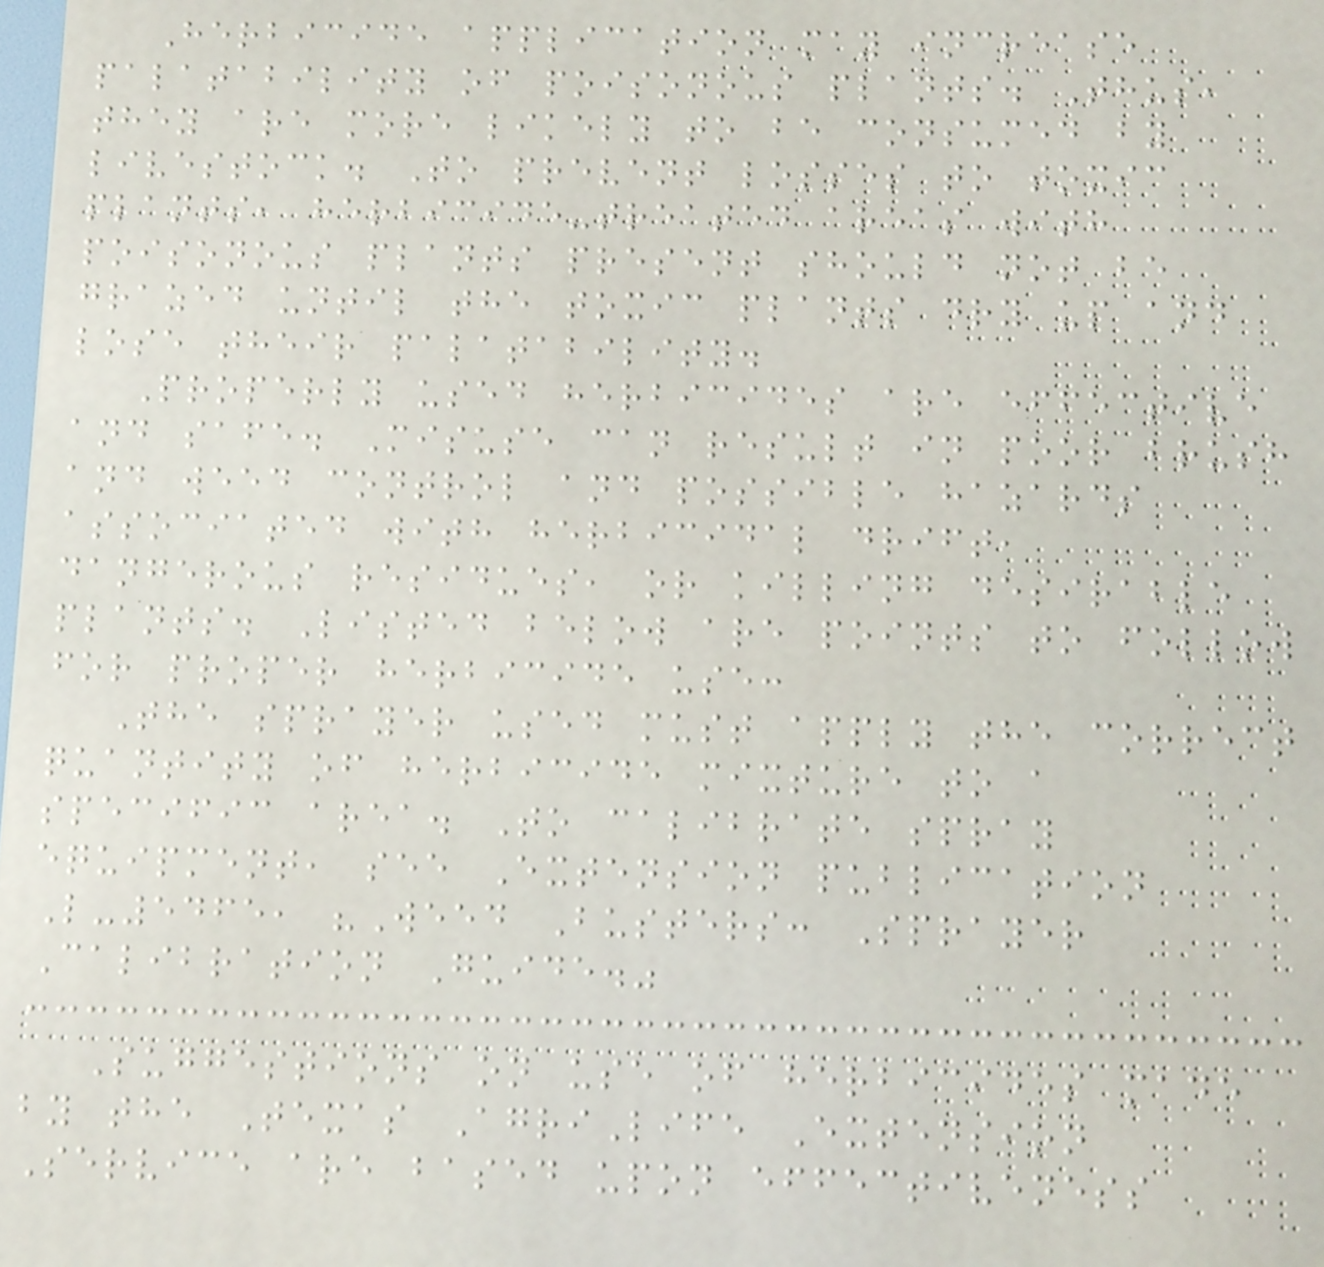Herbicide application may increase
palatability of poisonous plants. Thus,
they are more likely to be consumed by
livestock. To prevent losses to toxic
plants, herbicide-treated areas with
poisonous plants present should not be
grazed until the toxic plants dry up and
lose their palatability.
Properly used herbicides are effective
and safe. Misuse can result in poor brush
and weed control and possible hazards
associated with herbicidal drift,
dangerous residues, or killing desirable
plants. Listed below are points to follow
for proper herbicide use:
The sprayer used must apply the correct
quantity of herbicide mixture to a
specific area. To calibrate spray
equipment, see Extension publication
L-5465, "Weed Busters: Sprayer
Calibration Guide."
Suggestions on use of herbicides made
by the Texas AgriLife Extension
Service are based upon effectiveness
